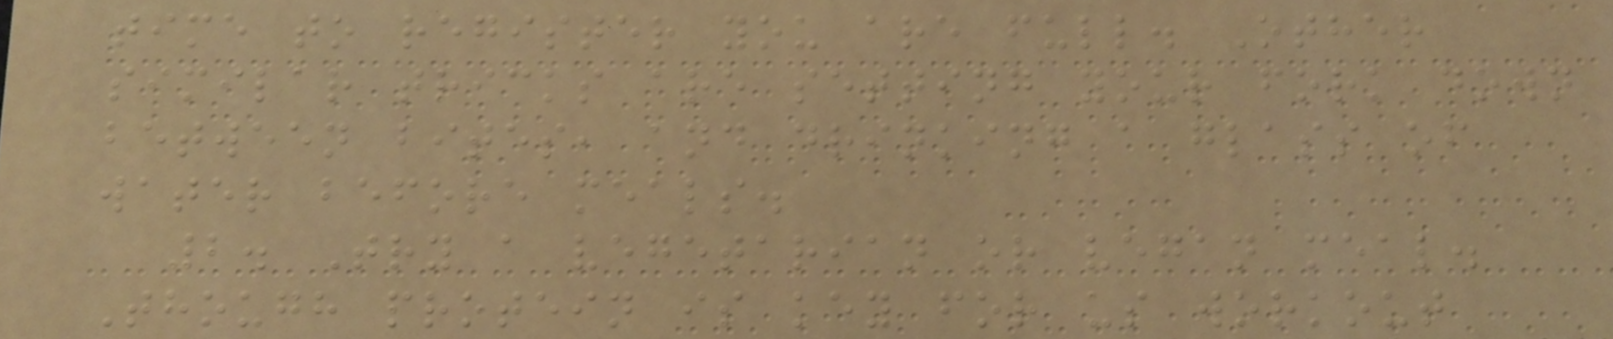time to register you are full. Other
similar tricks are setting your fork down
between bites, and drinking a glass of
water before meals.
2. Try a vegetarian or vegan meal.
Though protein is key for us workout
